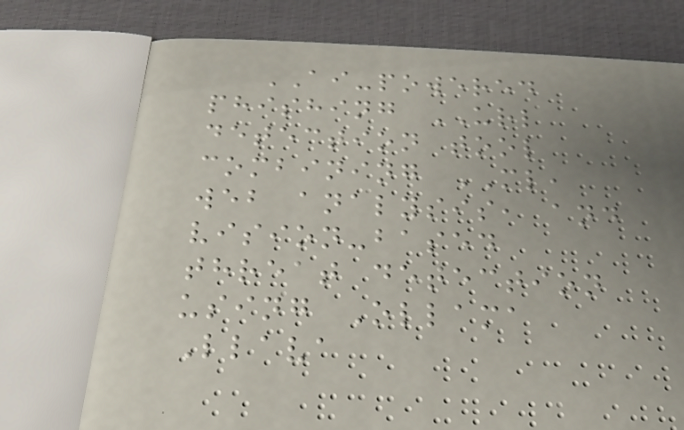AI-powered
phishing URL
detection tool
combining ML,
web analysis, and
vision-based
threat detection
using Ollama
Llava
